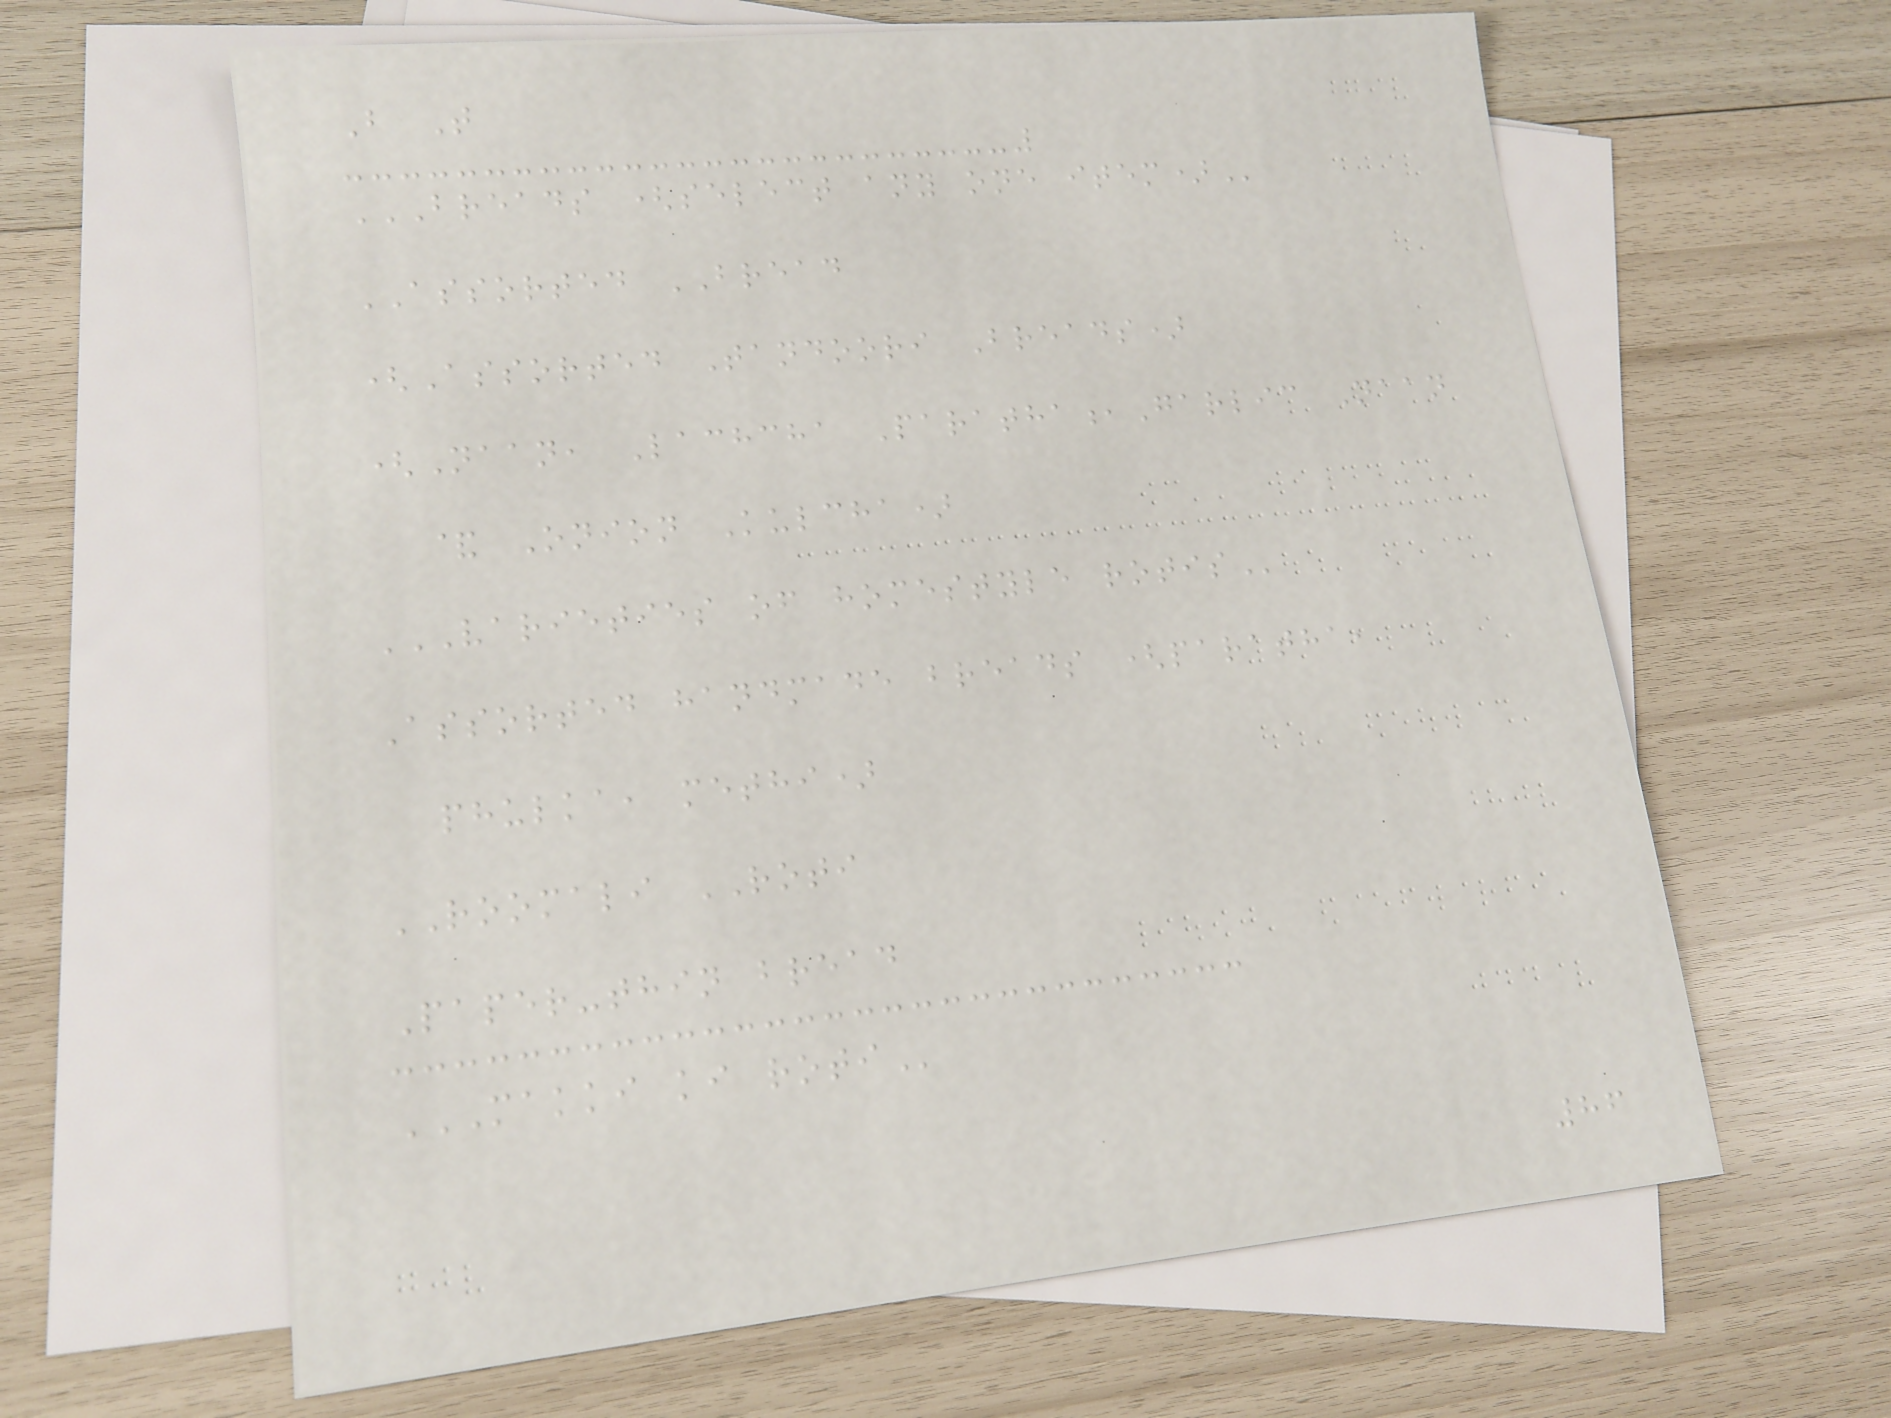B T
BREADS (SELECT ANY ONE ITEM)
ASSORTED BREAD
(Assorted Tandoori Breads)
(Naan, Lachcha Paratha,Garlic Naan
& Onion Kulcha)
VARIETIES OF HOMESTYLE ROTIS
Assorted handmade breads (paratha,
phulka, methi)
ROOMALI ROTI
Paper-thin bread
MAKKI KI ROTI
86
